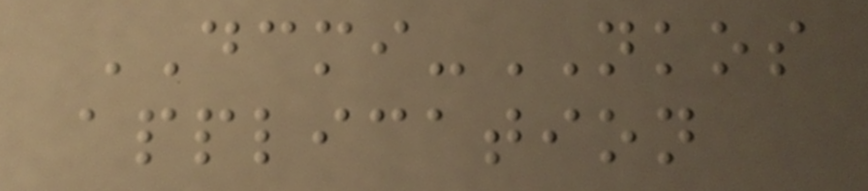DCMI-NKOS
application
